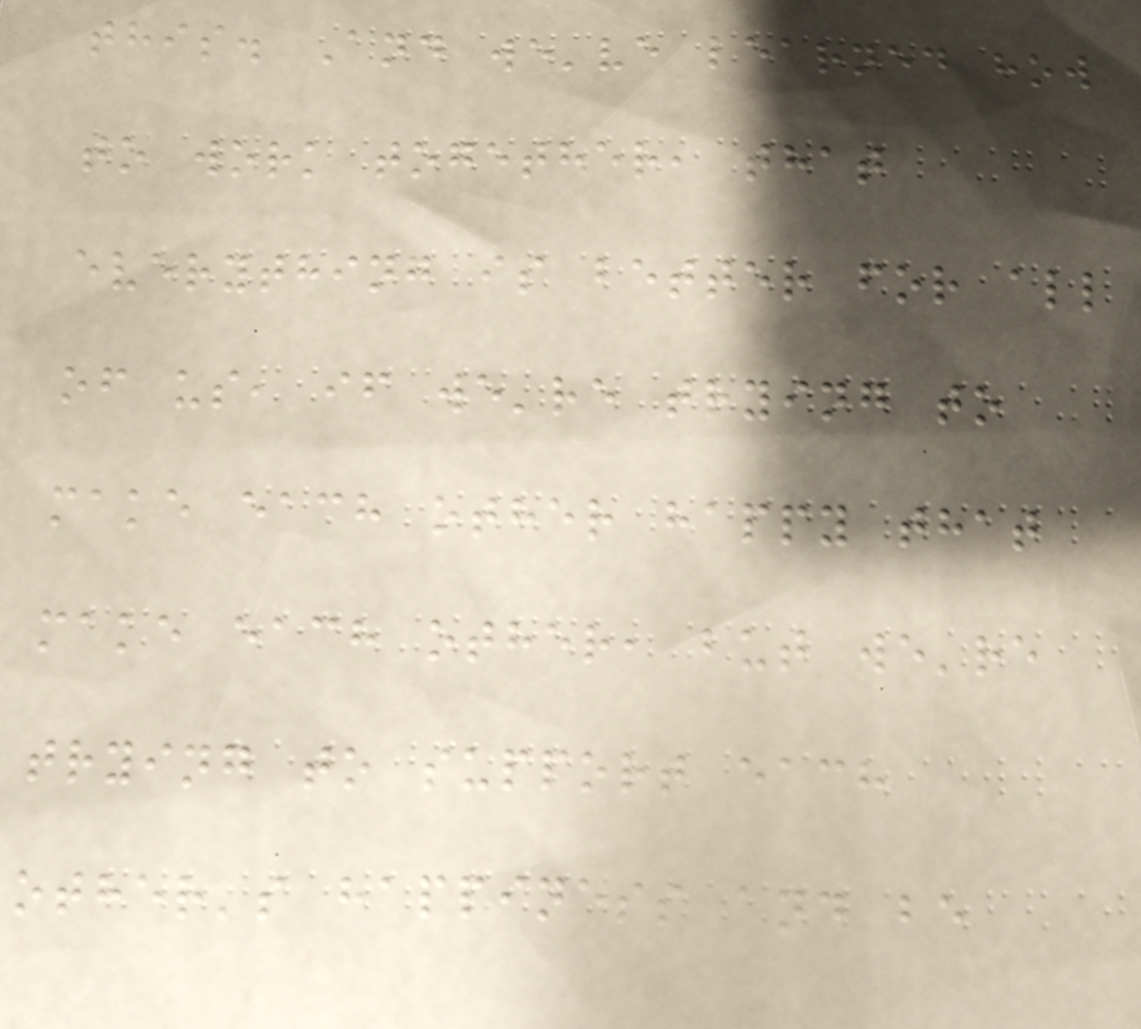this. And we've learned how
to work together, that
everything is better for all
of us, if we're trying to
make each other happy that
make each other, but we're
trying to support each
other's happiness and be
